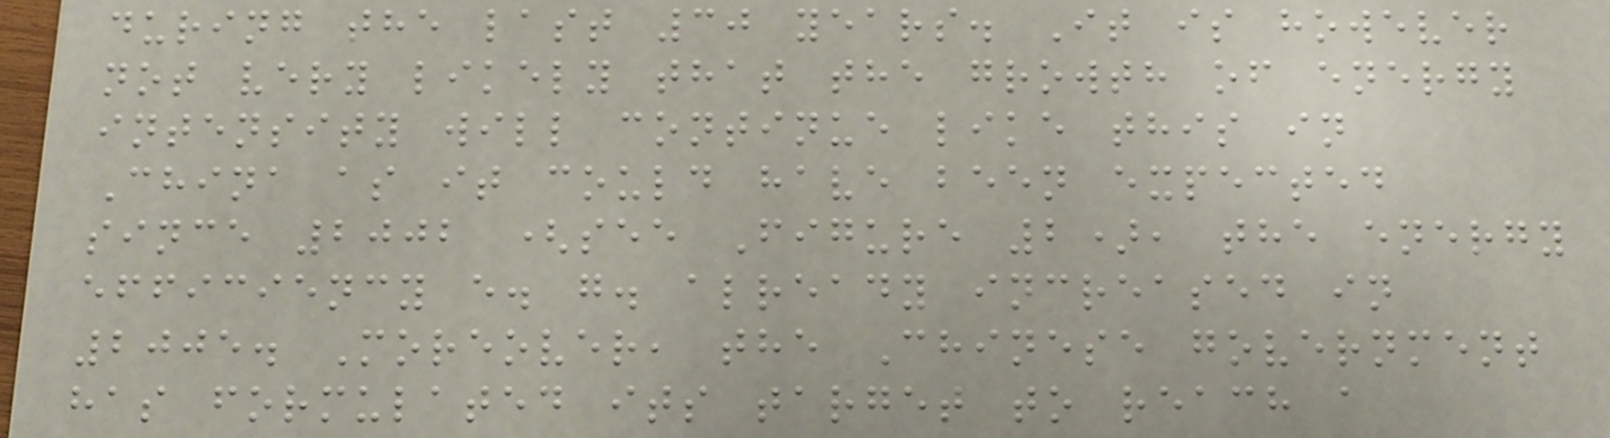during the last 30 years. It is however
not very likely that the growth of energy
intensity will continue like this in
China as it could have been expected
since 2002 (see Figure 2), the energy
efficiency e. g. already increased in
2005. Moreover, the Chinese government
has formulated its target to reach a
